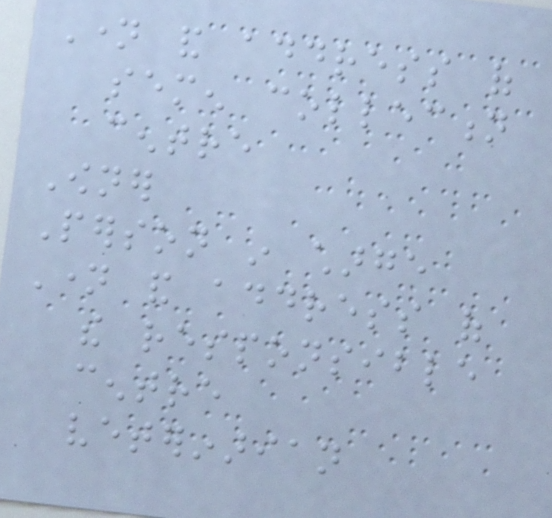Name and address of
semen collection
centre
Owner
Person in charge
Name and address of
the responsible
centre
veterinarian
